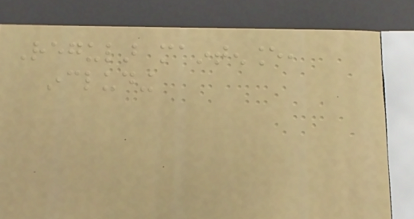Regular maintenance,
including
